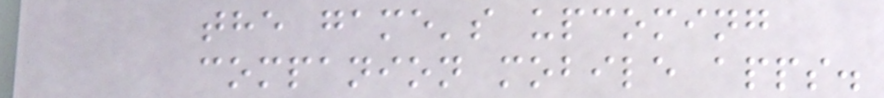the game's upcoming
companion mobile apps.
